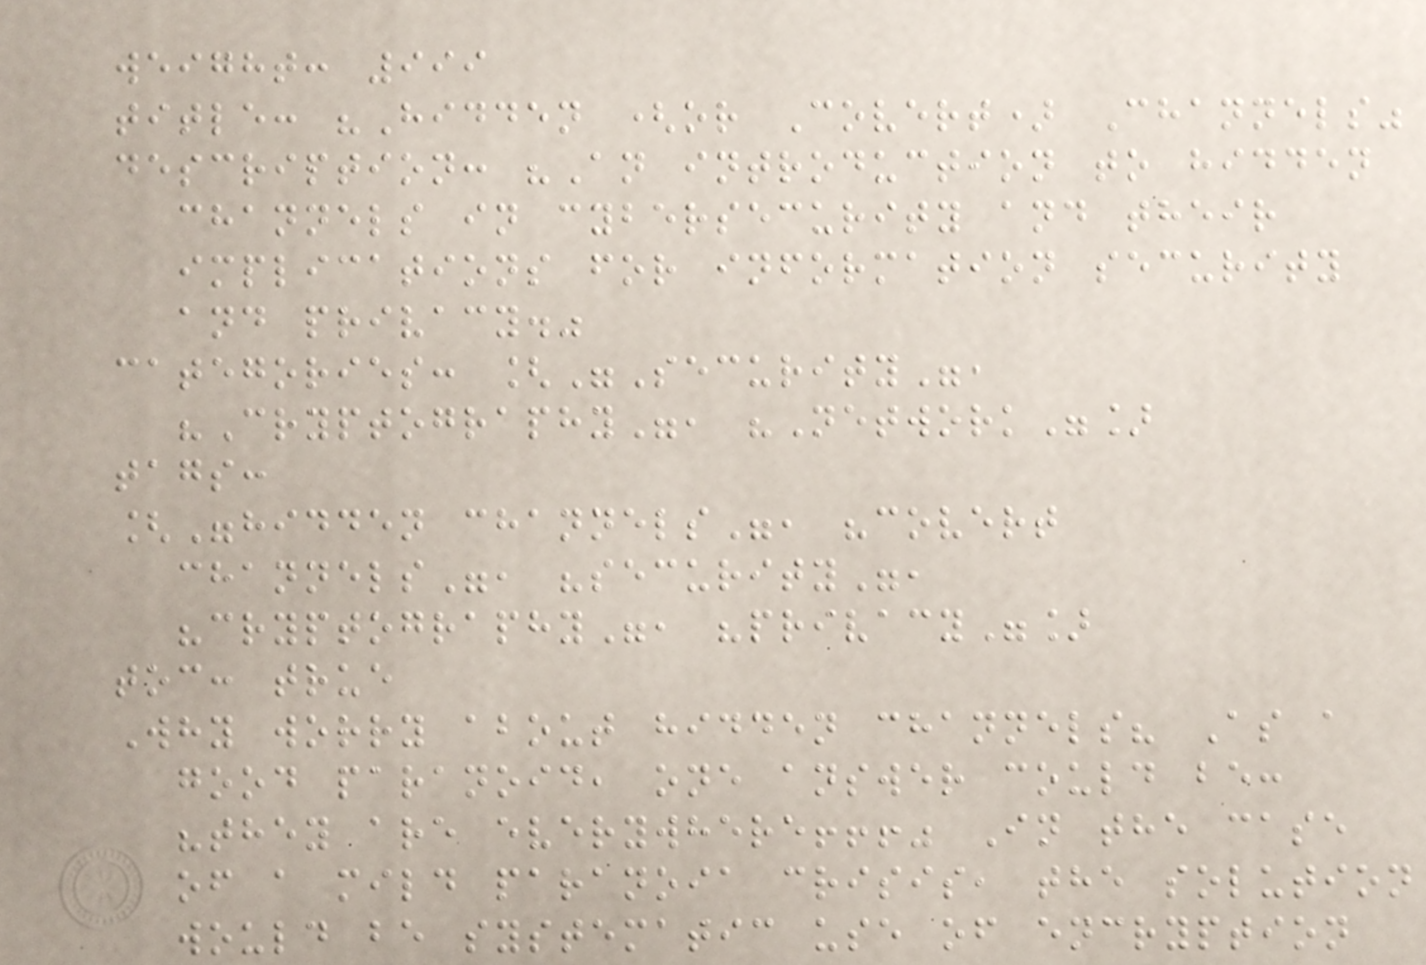weight: 999
title: "Hidden (or Covert) Channels"
description: "An introduction to hidden
channels in cybersecurity and their
implications for information security
and privacy."
categories: ["Security",
"Cryptography", "Network"]
tags:
["hidden channels", "covert
channels", "security",
"cryptography", "privacy"]
toc: true
Why worry about hidden channels? As a
good paranoid, one answer could be:
"they are everywhere!!!" In the case
of a mild paranoia crisis, the solution
would be systematic use of encryption
